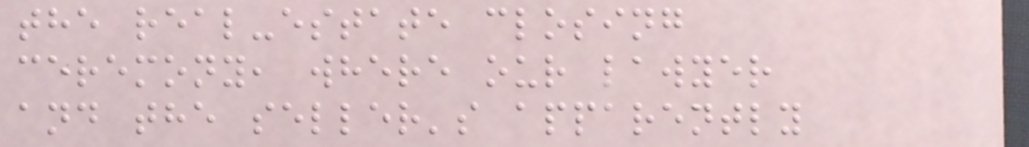the real-estate closing
ceremony, where our lawyer
and the seller's apparently
